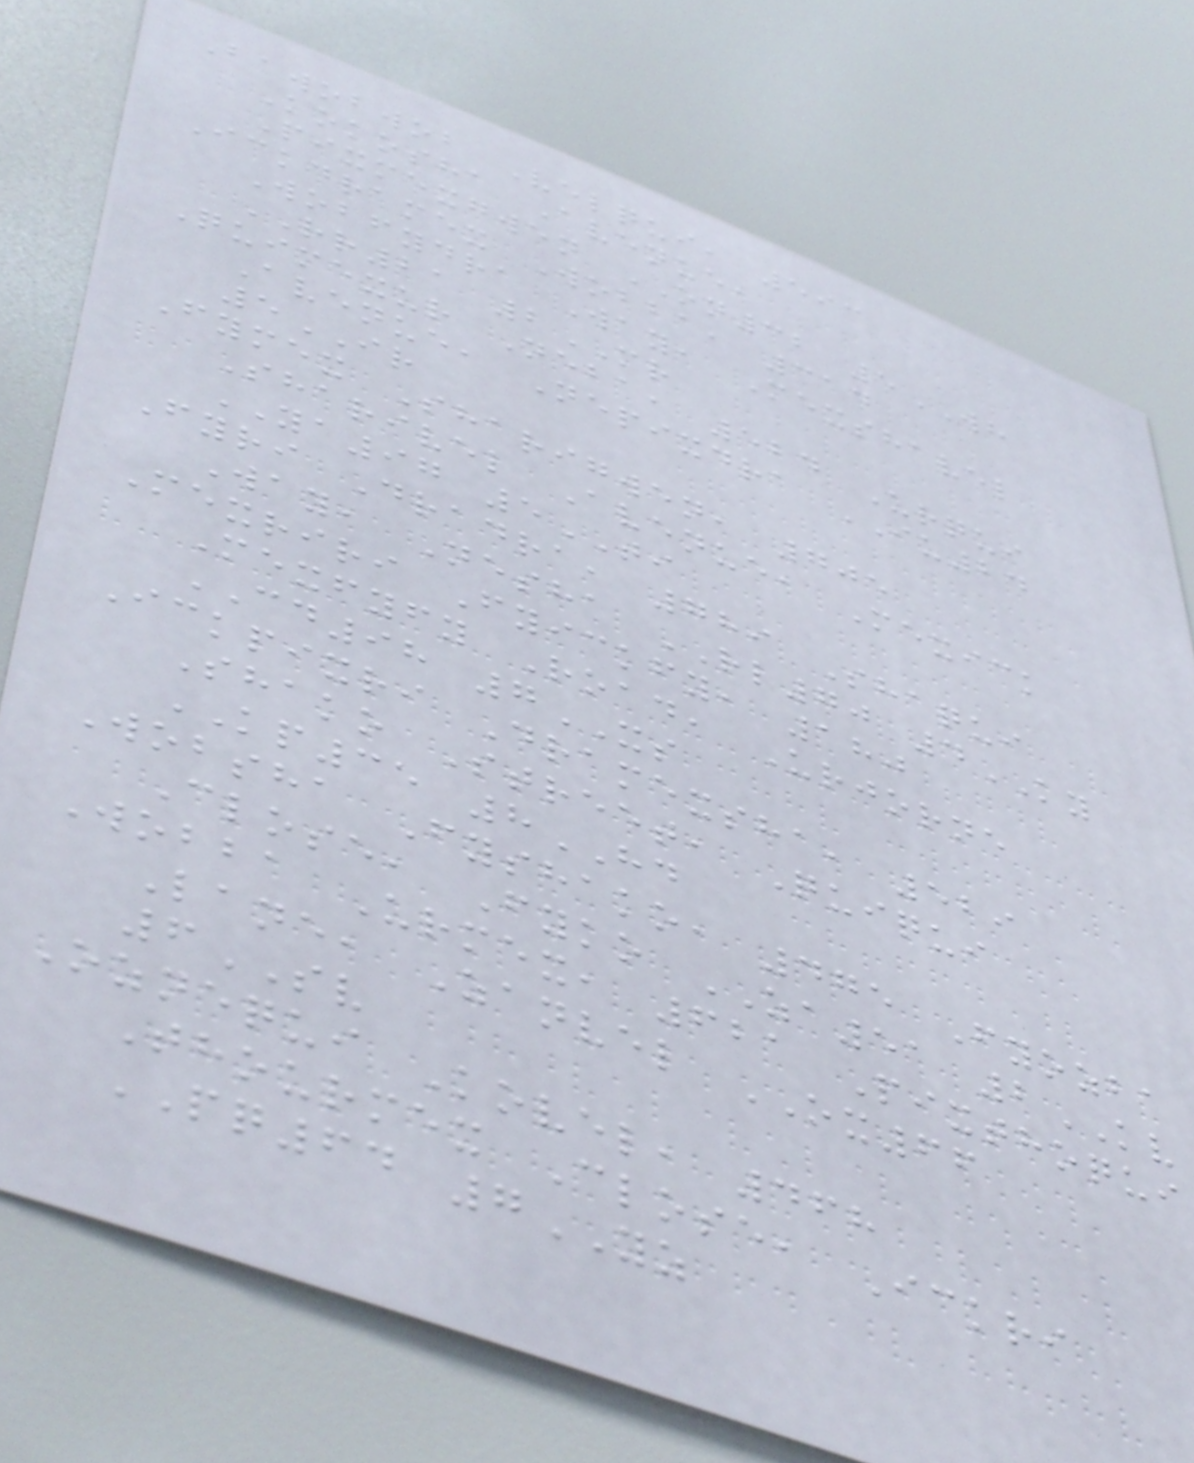Bawobwob Velqui, 593
Kokosha Avenue,
Pixmexgwen ON32 5WH
Ickdramex Wobba, 314
Wobfydra Way, Mexshavel
RR21 2MR
Quimexur Neba, 524 Urqui
Avenue, Nepixdra IU24
5IR
Fymex Sharigwen, 705
Sharivel Avenue, Mexick
YA97 5TI
Fyri Dradra, 789 Shaqui
Way, Nesha RL70 4KY
Mexriri Fyickfy, 180
Mexfyfy Road, Urjorne
CD98 7XS
Ickpixri Dramexsha, 529
Shako Street, Quiqui
KP35 8HD
Wobsha Fyshako, 475 Fyozba
Close, Fyko ZA51 2KV
Wobba Urmex, 621 Pixthoqui
Lane, Zanvel OX66
6SV
Oznequi Kovel, 468
Thourmex Close, Ickri
PQ64 7YZ
